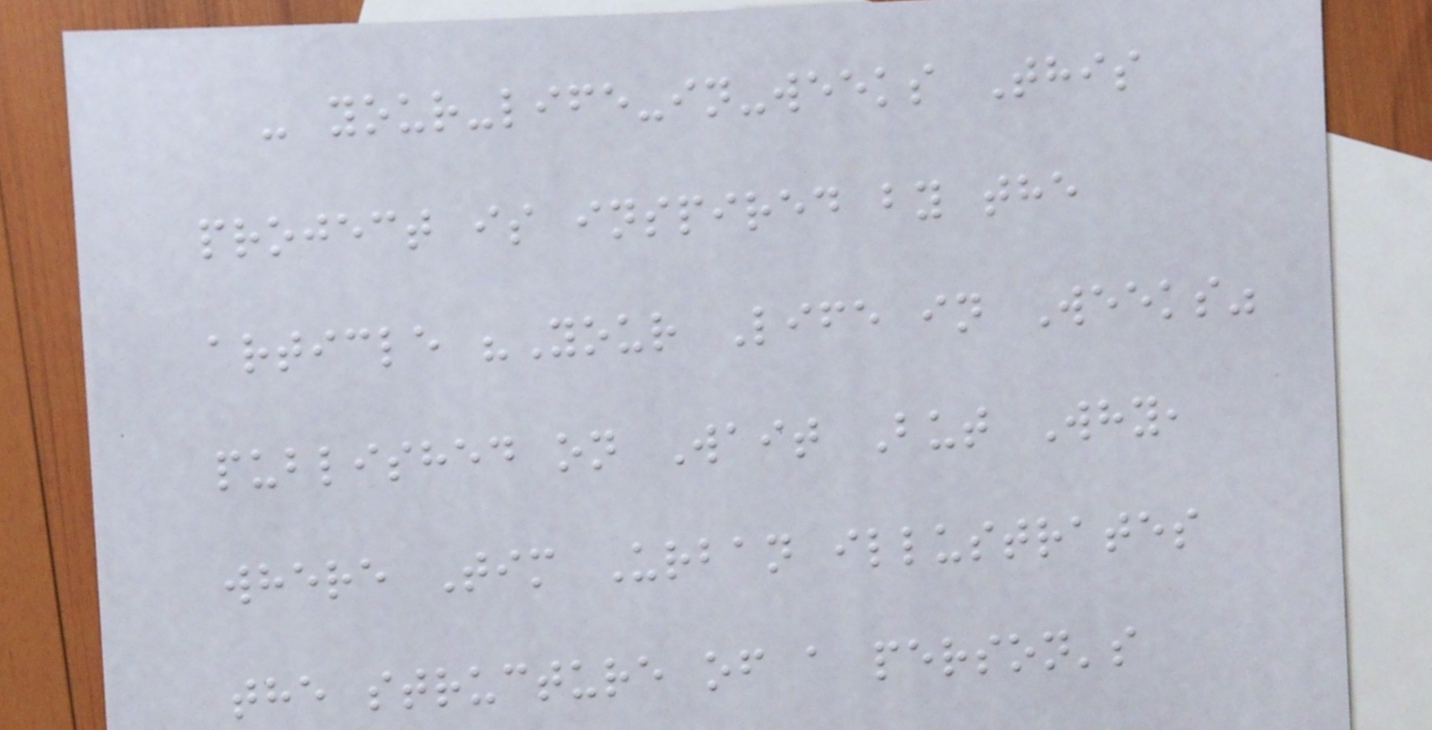- your-life-in-weeks This
project is inspired by the
article "Your Life in Weeks"
published on Wait But Why,
where Tim Urban illustrates
the structure of a person's
